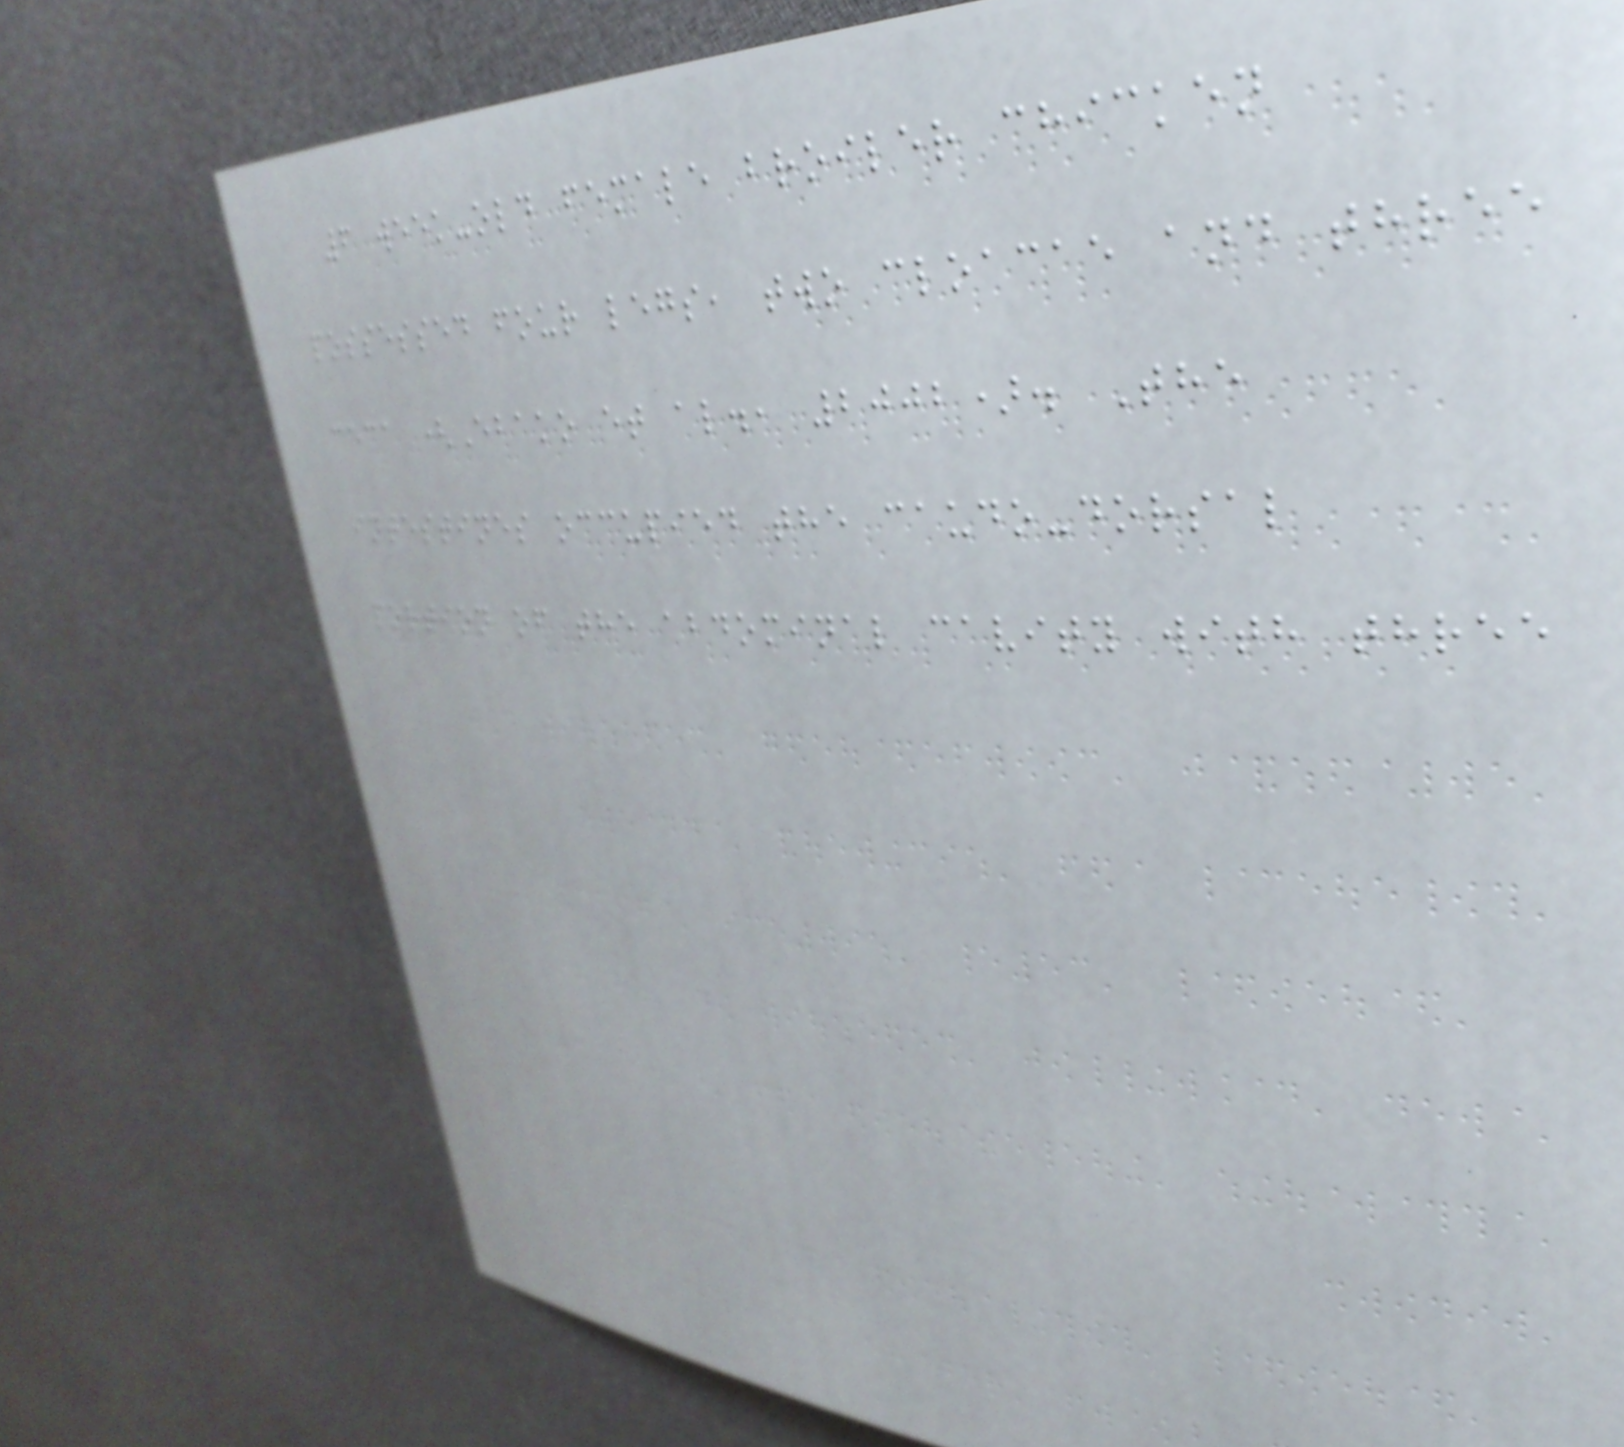6 week-old female broiler chicken
possessed four legs, two cloacae and three
ceca (Ebako et al., 2002). The
intestines occupied the caudo-dorsal
portion of the abdominal cavity with three
